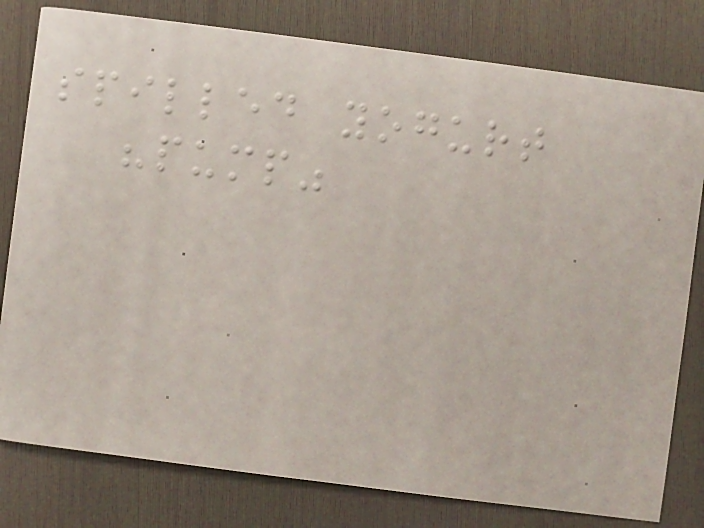spilled yogurt
"pump"
